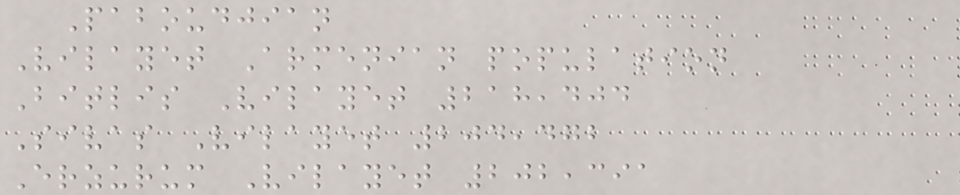Paboudjian
Vilayet Armenian population
Bitlis Vilayet 218,404
Sivas Vilayet 204,472
Erzurum Vilayet 202,391
